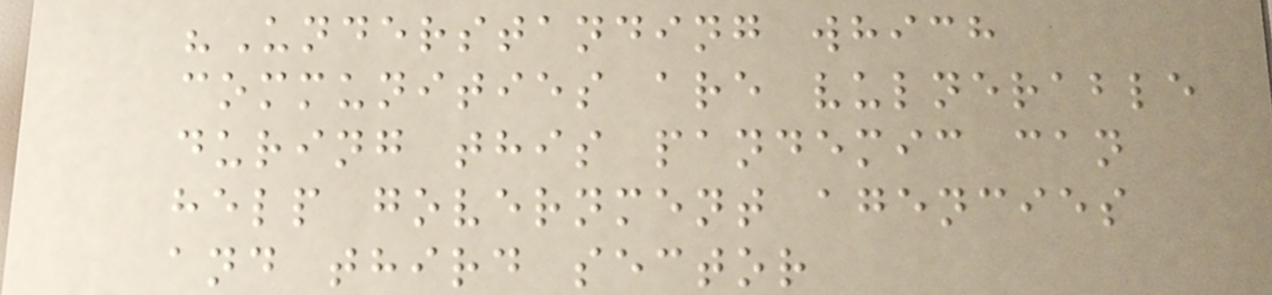"Understanding which
communities are vulnerable
during this pandemic can
help government agencies
and third sector
